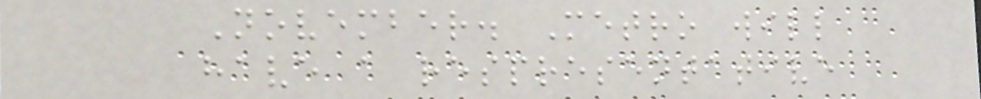November. Metro will
have a respresentative
